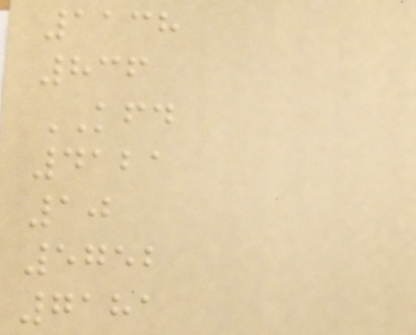1138
836
KFD
4121
10
5752
7181
